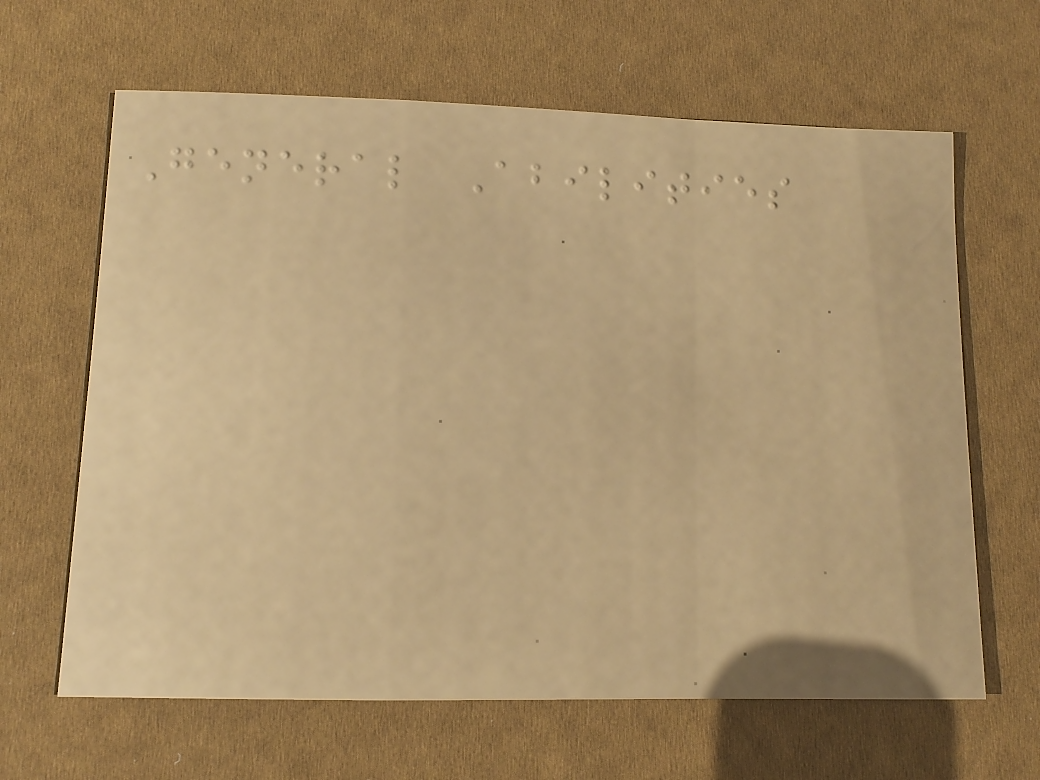General Abilities
